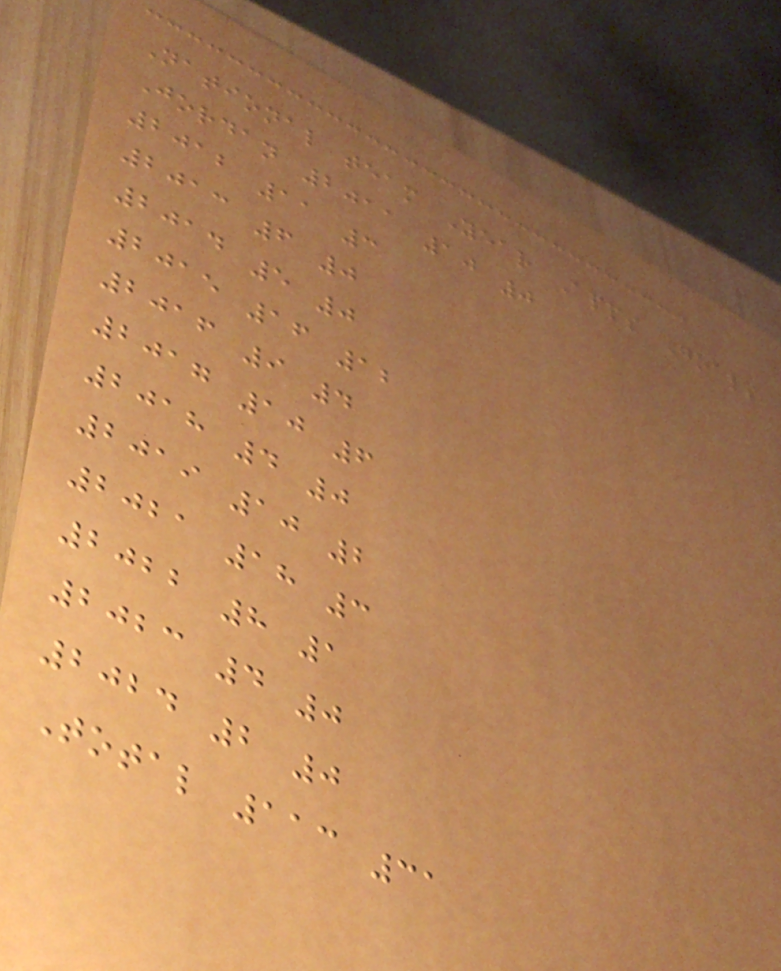National team Year Apps Goals
Jordan 2011 10 0
2012 11 3
2013 6 0
2014 5 0
2015 16 12
2016 9 4
2017 10 6
2018 4 0
2019 10 2
2021 18 3
2022 8 1
2023 4 0
2024 2 0
Total 113 31
